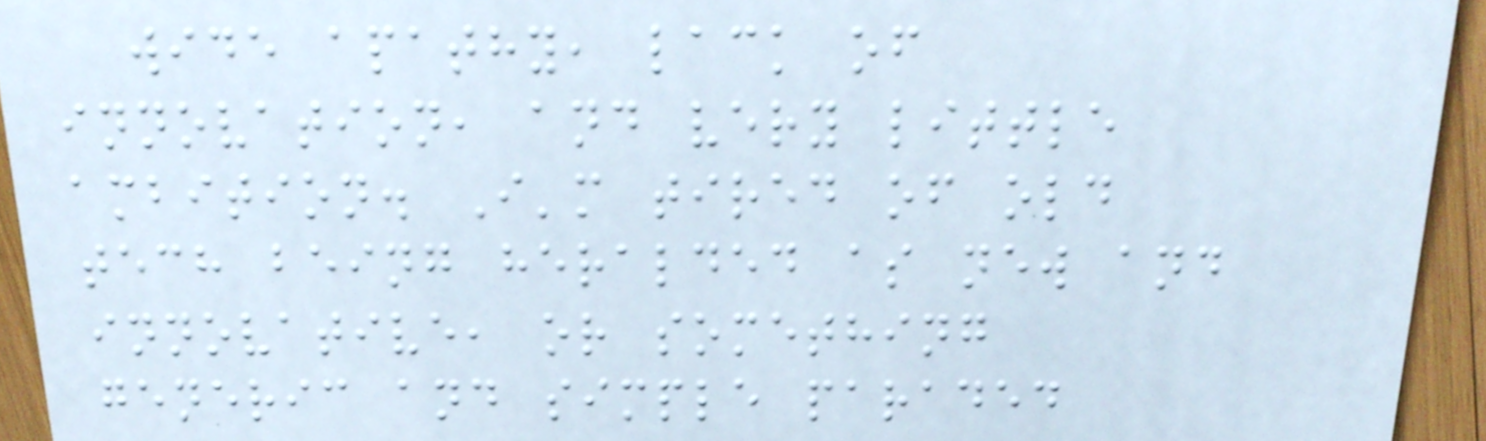wide apathy, lack of
innovation, and very little
ambition. I'm tired of old
tech being heralded as new and
innovative, or something
generic and simple paraded
